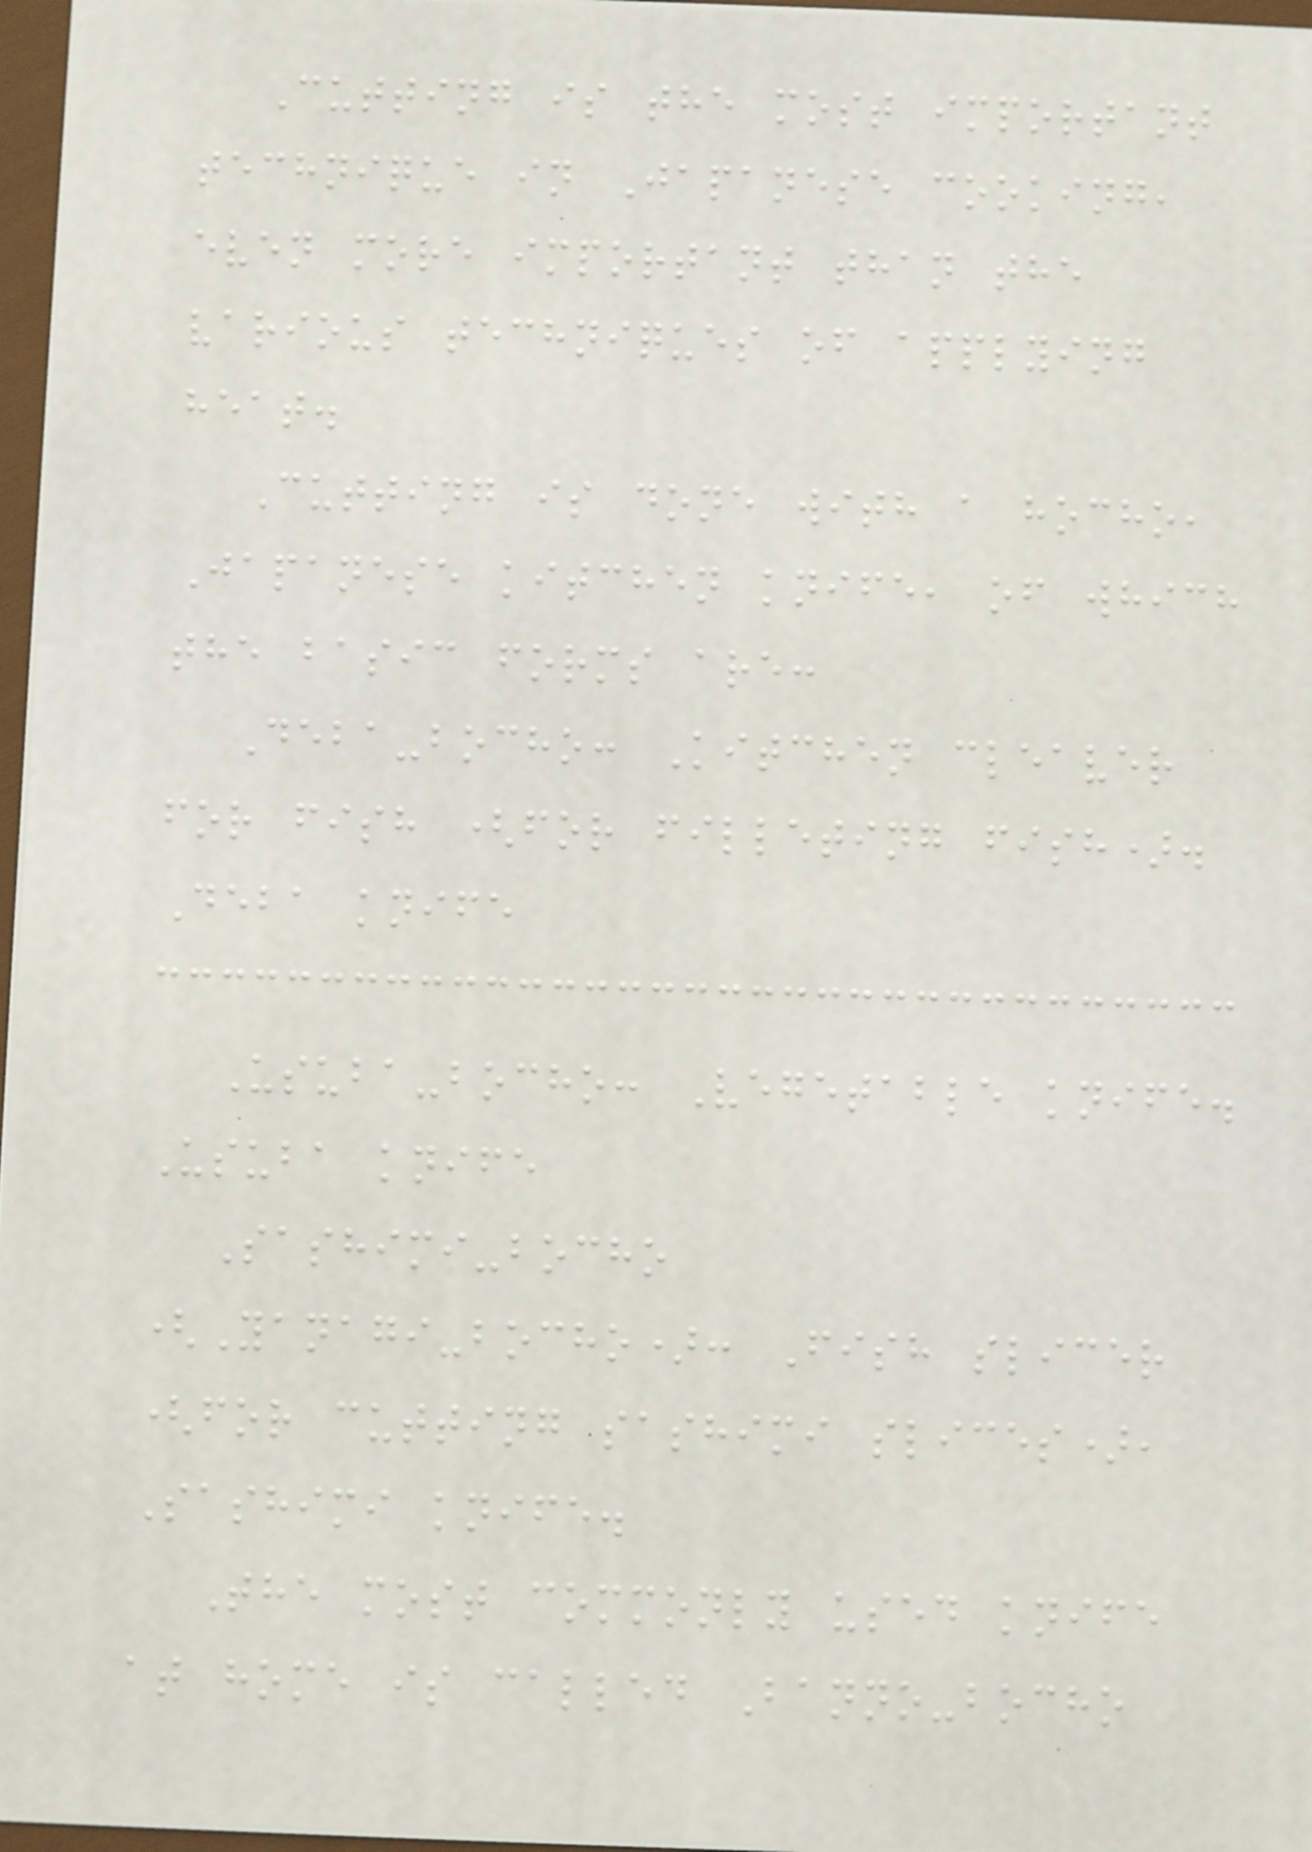Cutting is the most important
technique in Japanese cooking,
even more important than the
various techniques of applying
heat.
Cutting is done with a hocho,
Japanese kitchen knife, of which
the basic forms are:
Deba-bocho: Kitchen cleaver
for fish (for filleting fish).
Deba knife
Usuba-bocho: Vegetable knife.
Usuba knife
Sashimi-bocho
(Yanagi-bocho): Fish slicer
(for cutting sashimi slices),
Sashimi knife.
The most commonly used knife
at home is called Banno-bocho
